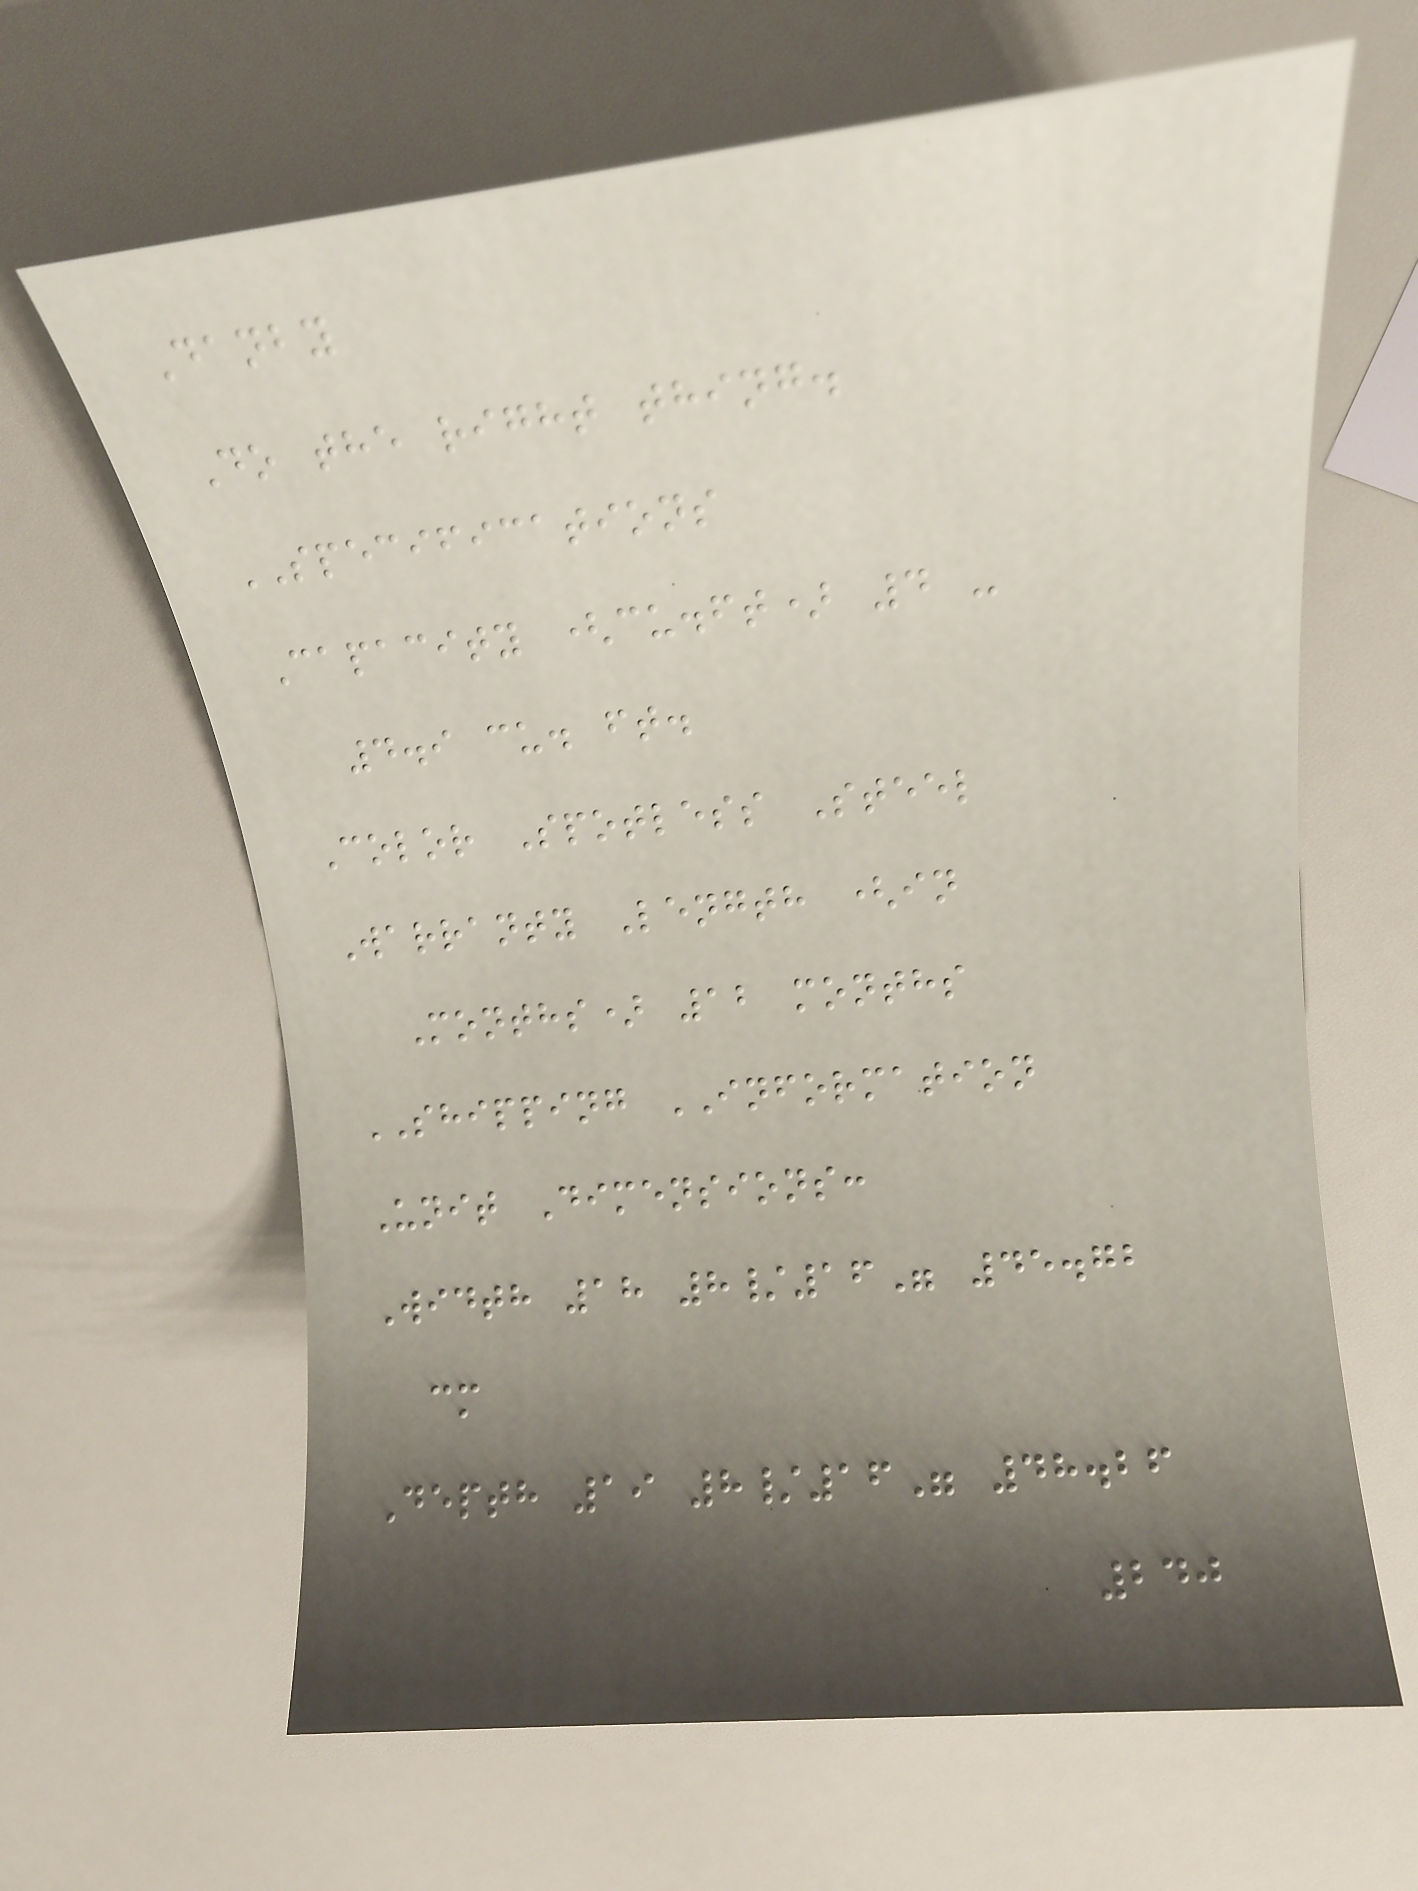Danby
Do the right thing.
SPECIFICATIONS
Capacity (cu.ft) 4 -
4.9 cu. ft.
Color Spotless Steel
Warranty Length (in
Months) 12 months
SHIPPING INFORMATION
Unit Dimensions:
Width 18 8/16" 45.72
cm
Depth 19 8/16" 48.26
240
